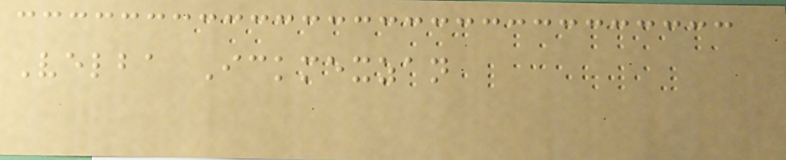Velba Ickmexzan
